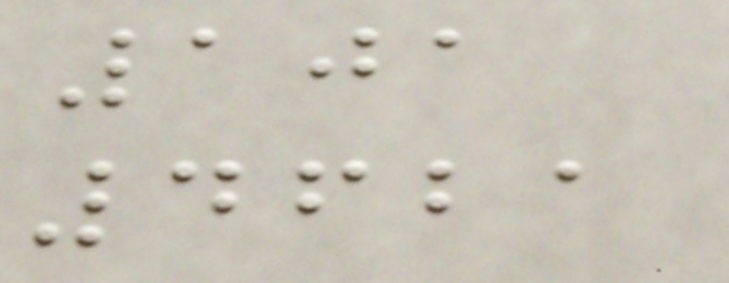101
4621
